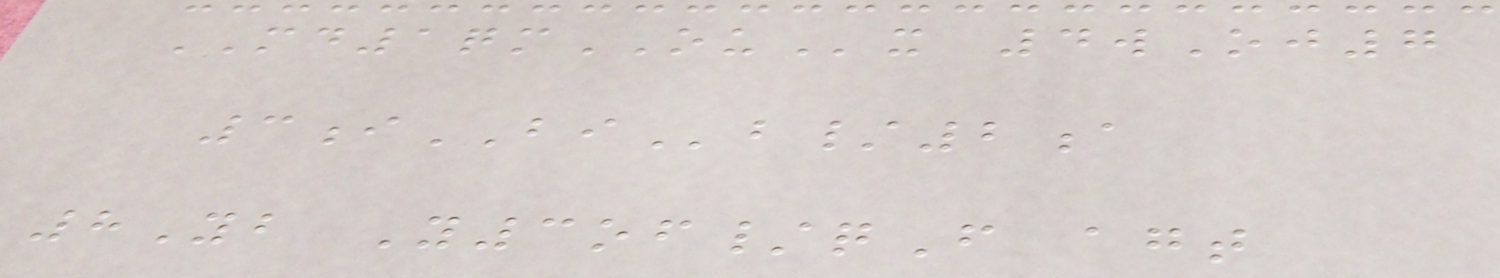MD1qmOUx 4wOj7
3iBIb/2a
8Yb Y3of/qF agt
